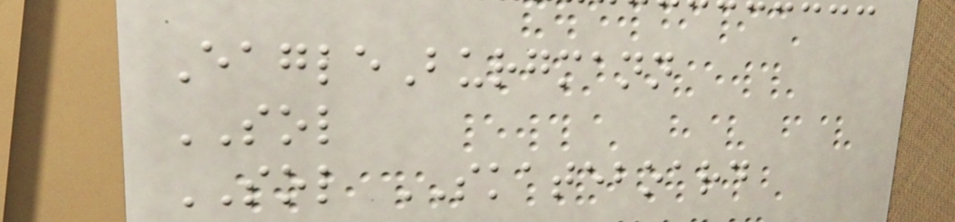EagleBurgmann
SOL
SOL SKATEBOARD
